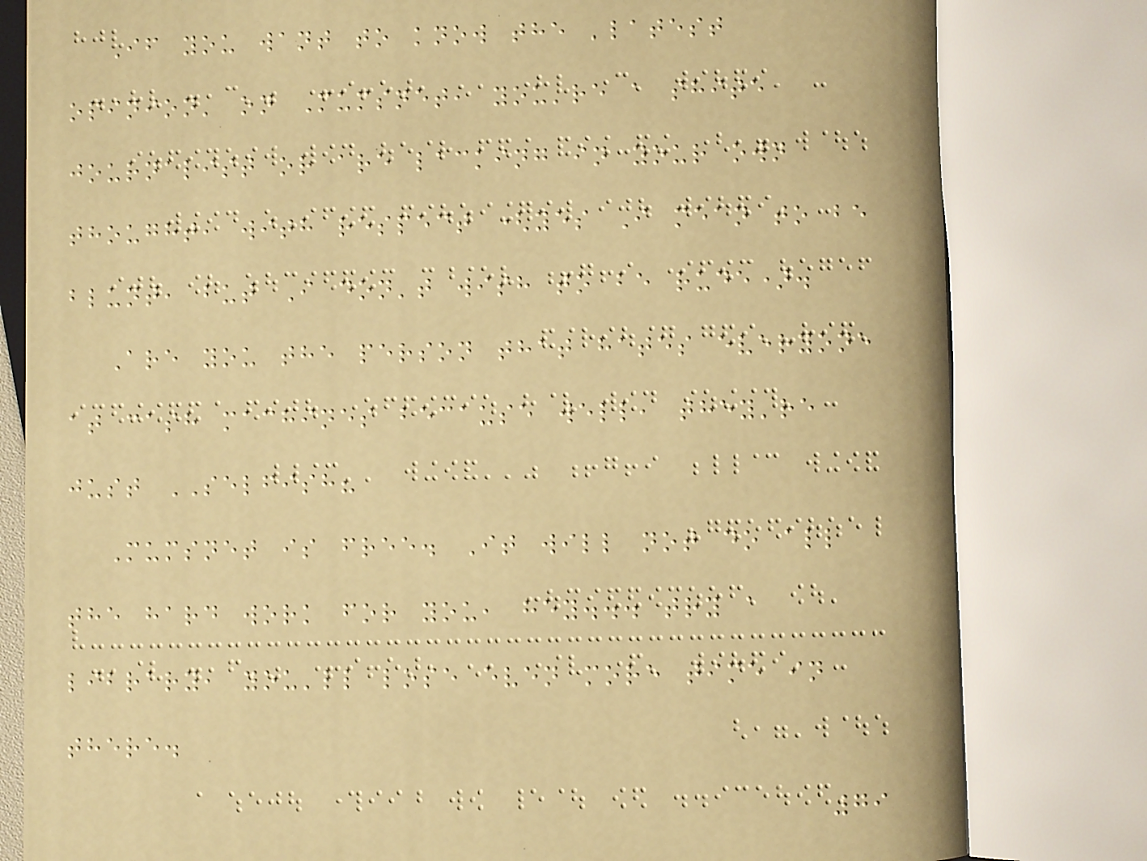If you want to know the 'latest
opinion' on Mumsnet, you're a shite
journalist or are lacking in your own
thought, with respect (yes I mean to be
blunt, but I don't wish to be rude).
Are you the person that hates everyone
at cash machines because well, they're
just SELFISH?
Mumsnet is free. It will not do all
the hard work for you, hey... try a
library, you'll lose even more time in
there.
79
